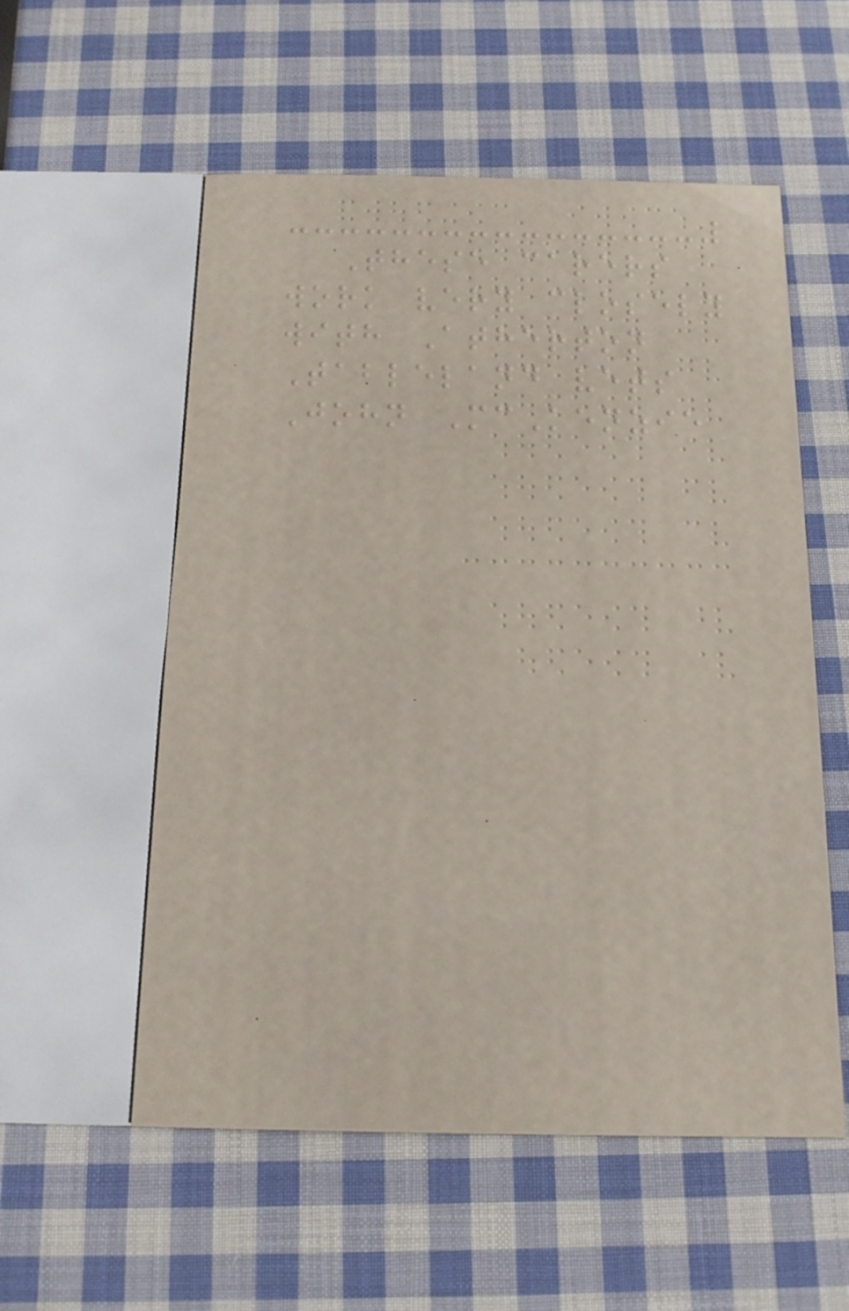These carers
work very closely
with Atherton
Tableland vets
John McKenzie
